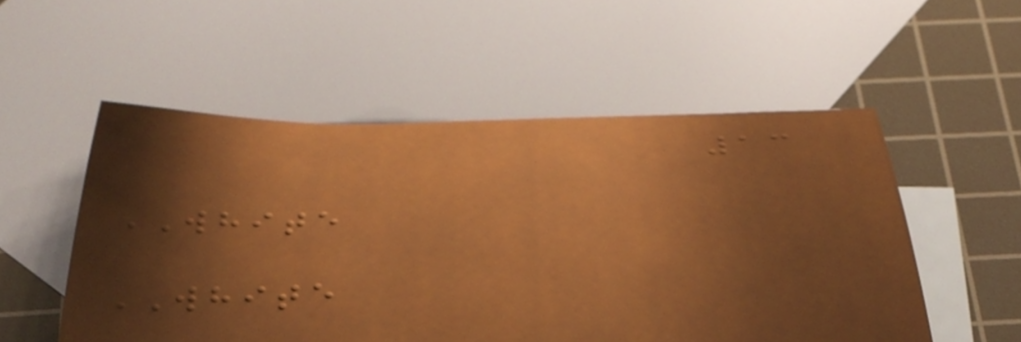13
WHITE
WHITE
